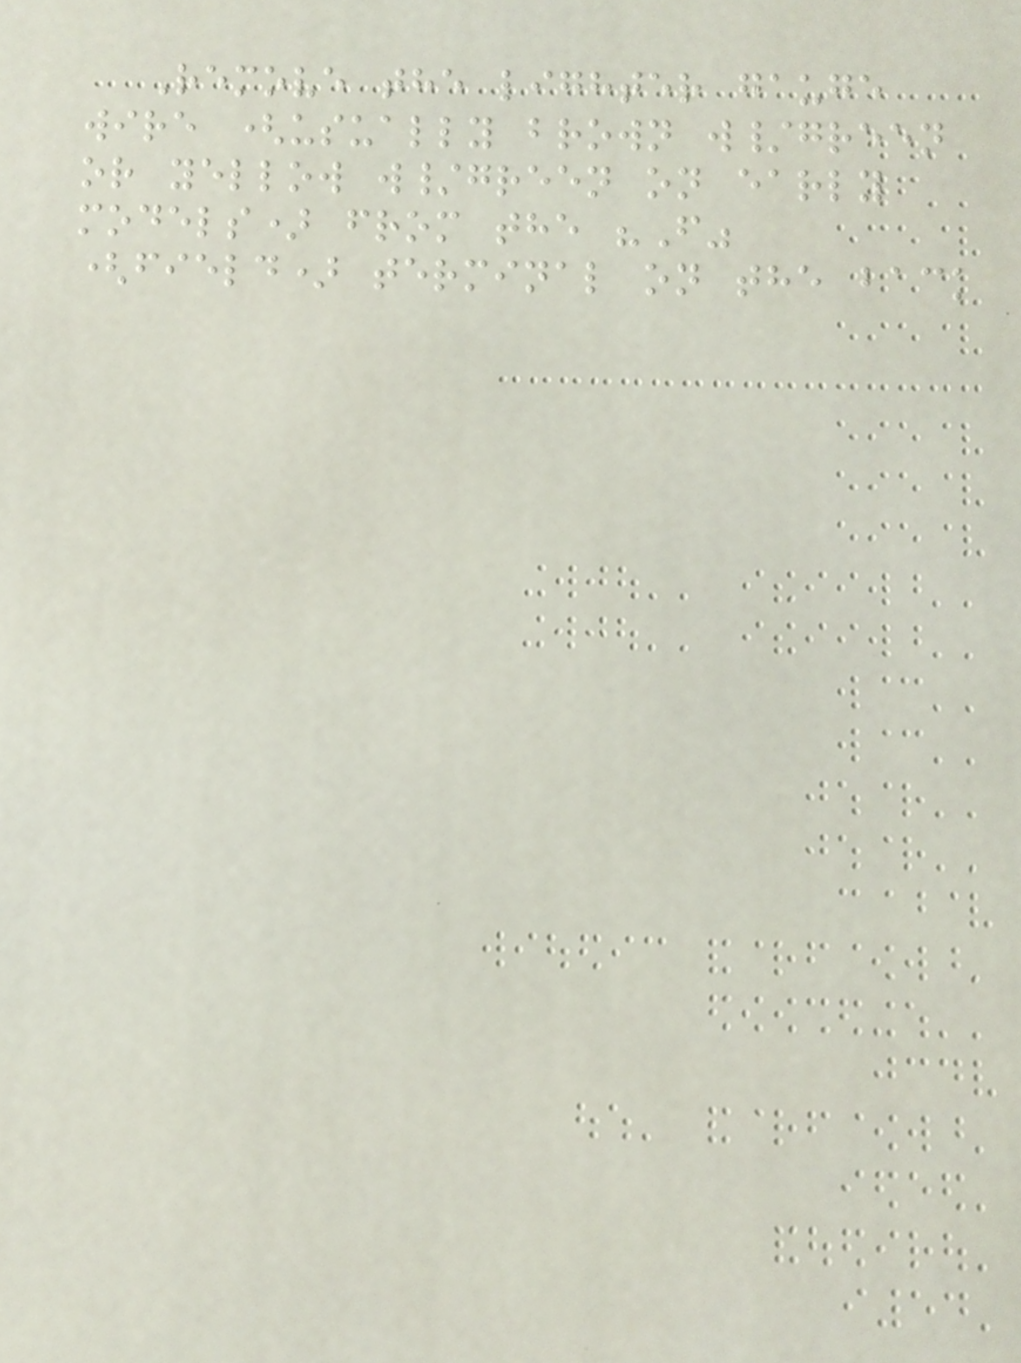Remove the lighter gauge
wire (usually brown w/green
or yellow w/green on early
models) from the "F"
(field) terminal on the back
